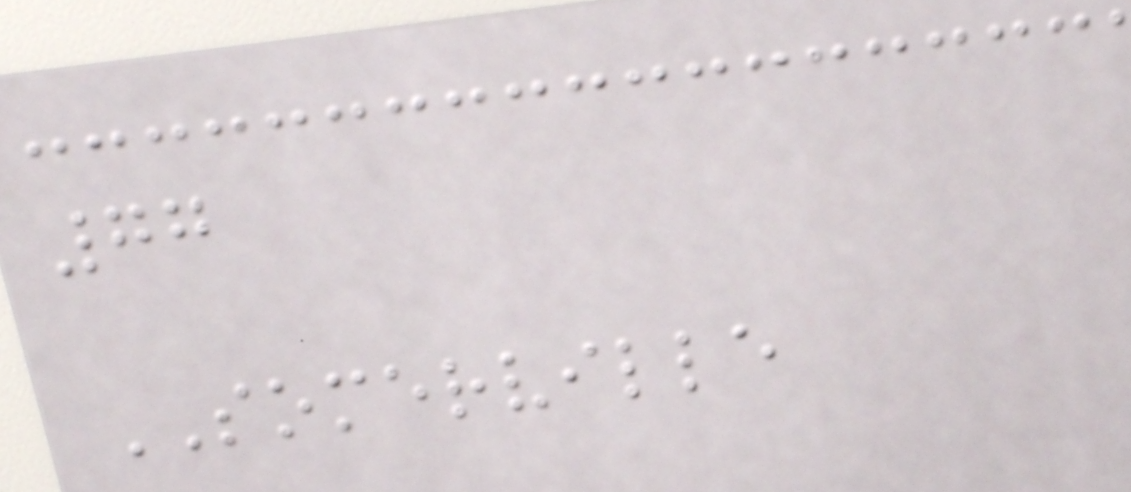77
SOMERVILLE
